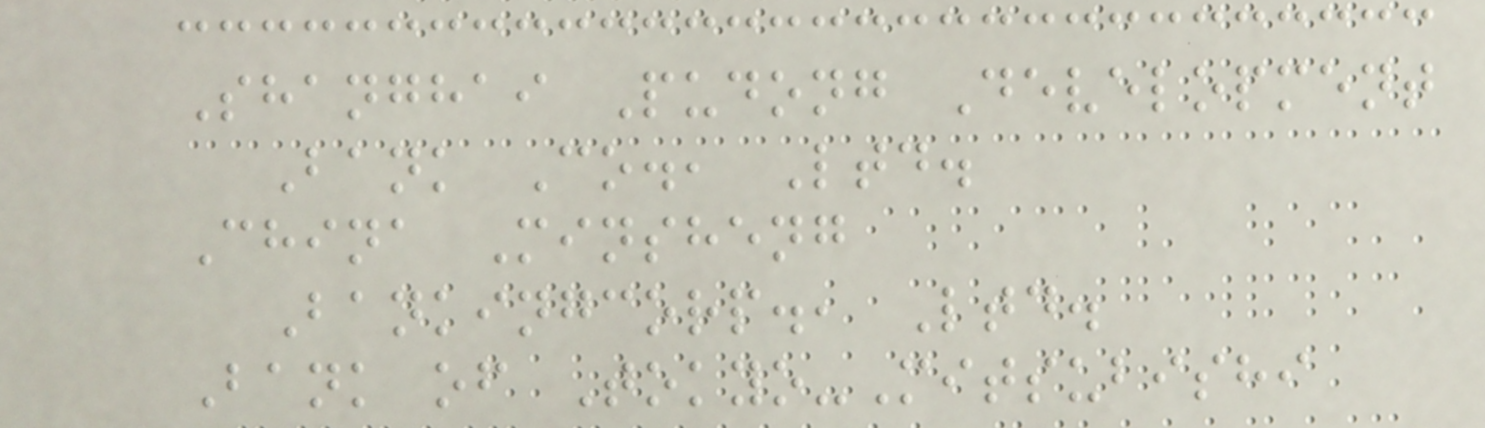Shanghai Pudong Development
Bank Co., Ltd.
China Minsheng
Bankingcorp., Ltd.
Bank of Tokyo-Mitsubishi
